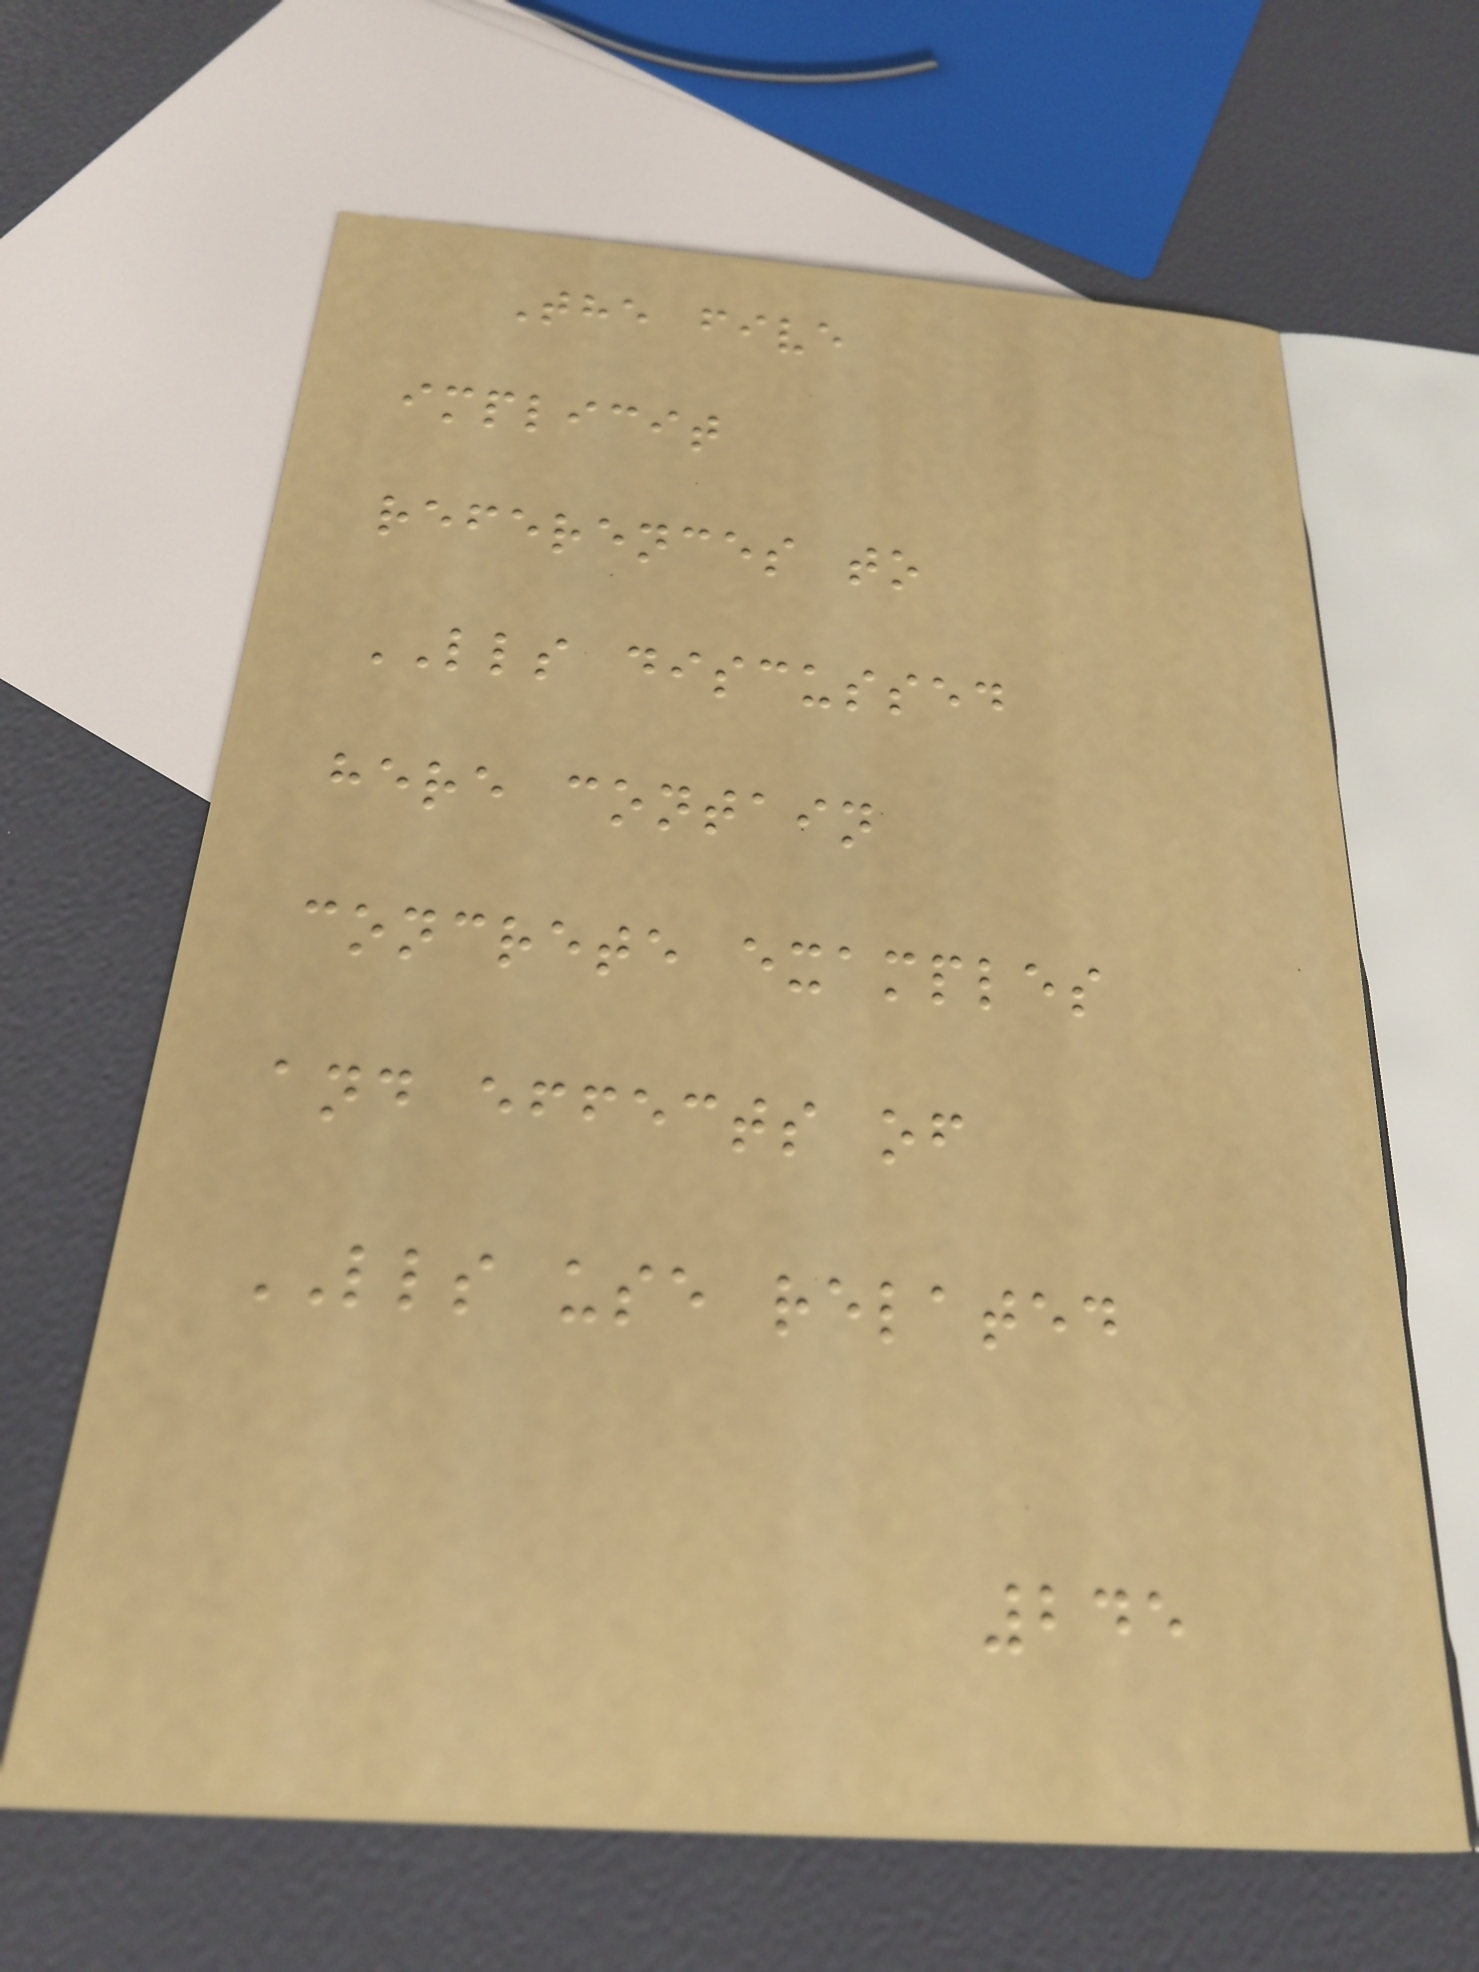The five
implicit
references to
LLS discussed
here contain
concrete examples
and effects of
LLS use related
245
